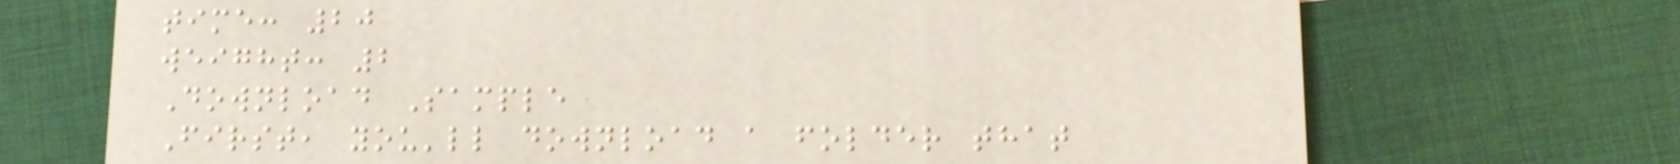time: 20
weight: 2
Download Sample
First, you'll download a folder that
